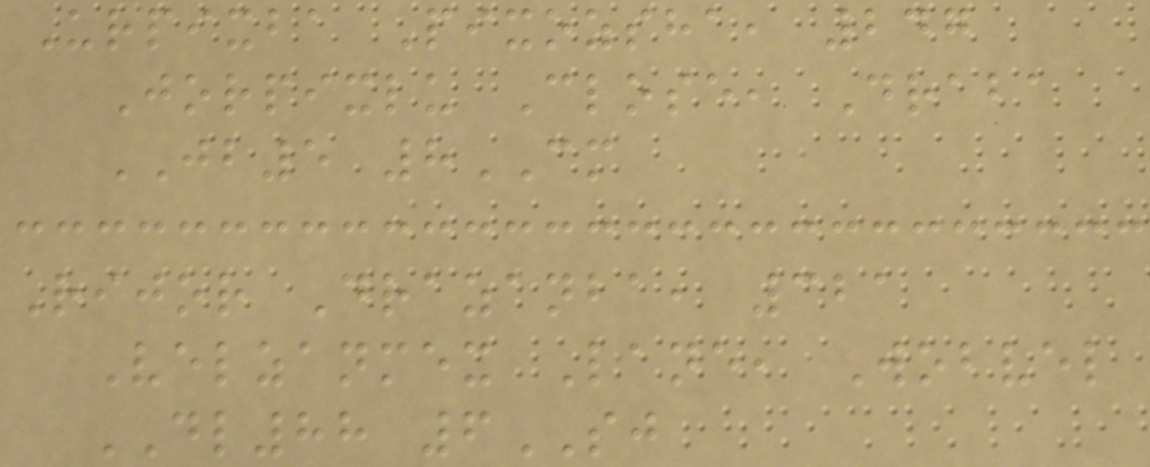Urpixba Pixozsha, 247
Jorpixlu Close, Draba
JB5 8CM
Rijor Drazanba, 321
Velzanmex Lane, Wobvel
DL88 6SJ
